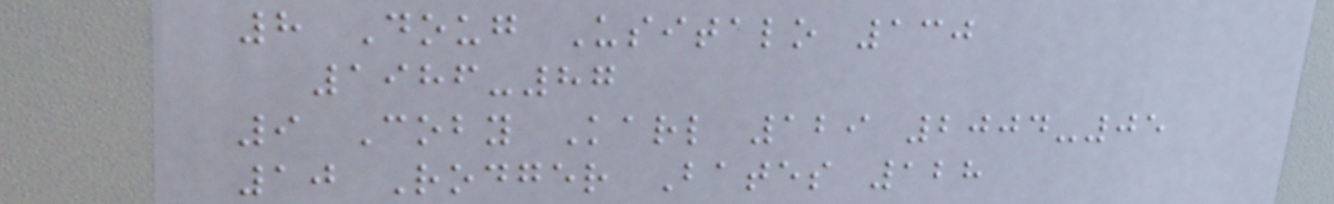8 Doug Usitalo 130
1986-87
9 Coby Karl 129 2004-05
10 Rodger Bates 128
